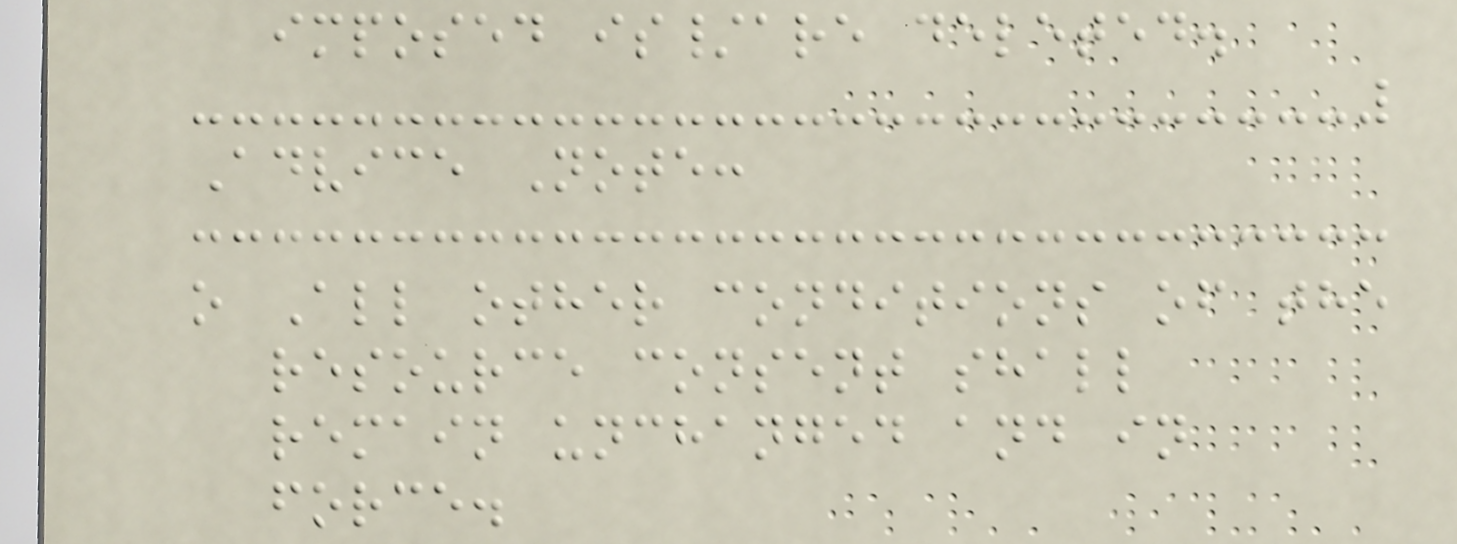imposed is/are deleted.
Advice Note:
o All other conditions of the
resource consent shall
remain unchanged and in
force.
